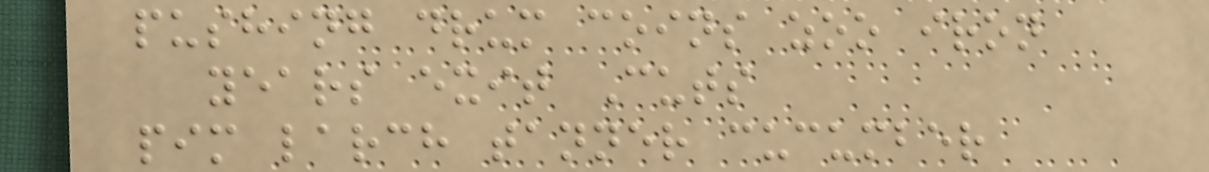pushing drum coins zoo iron
years exit Cuts
pim larch tanner cucumber
